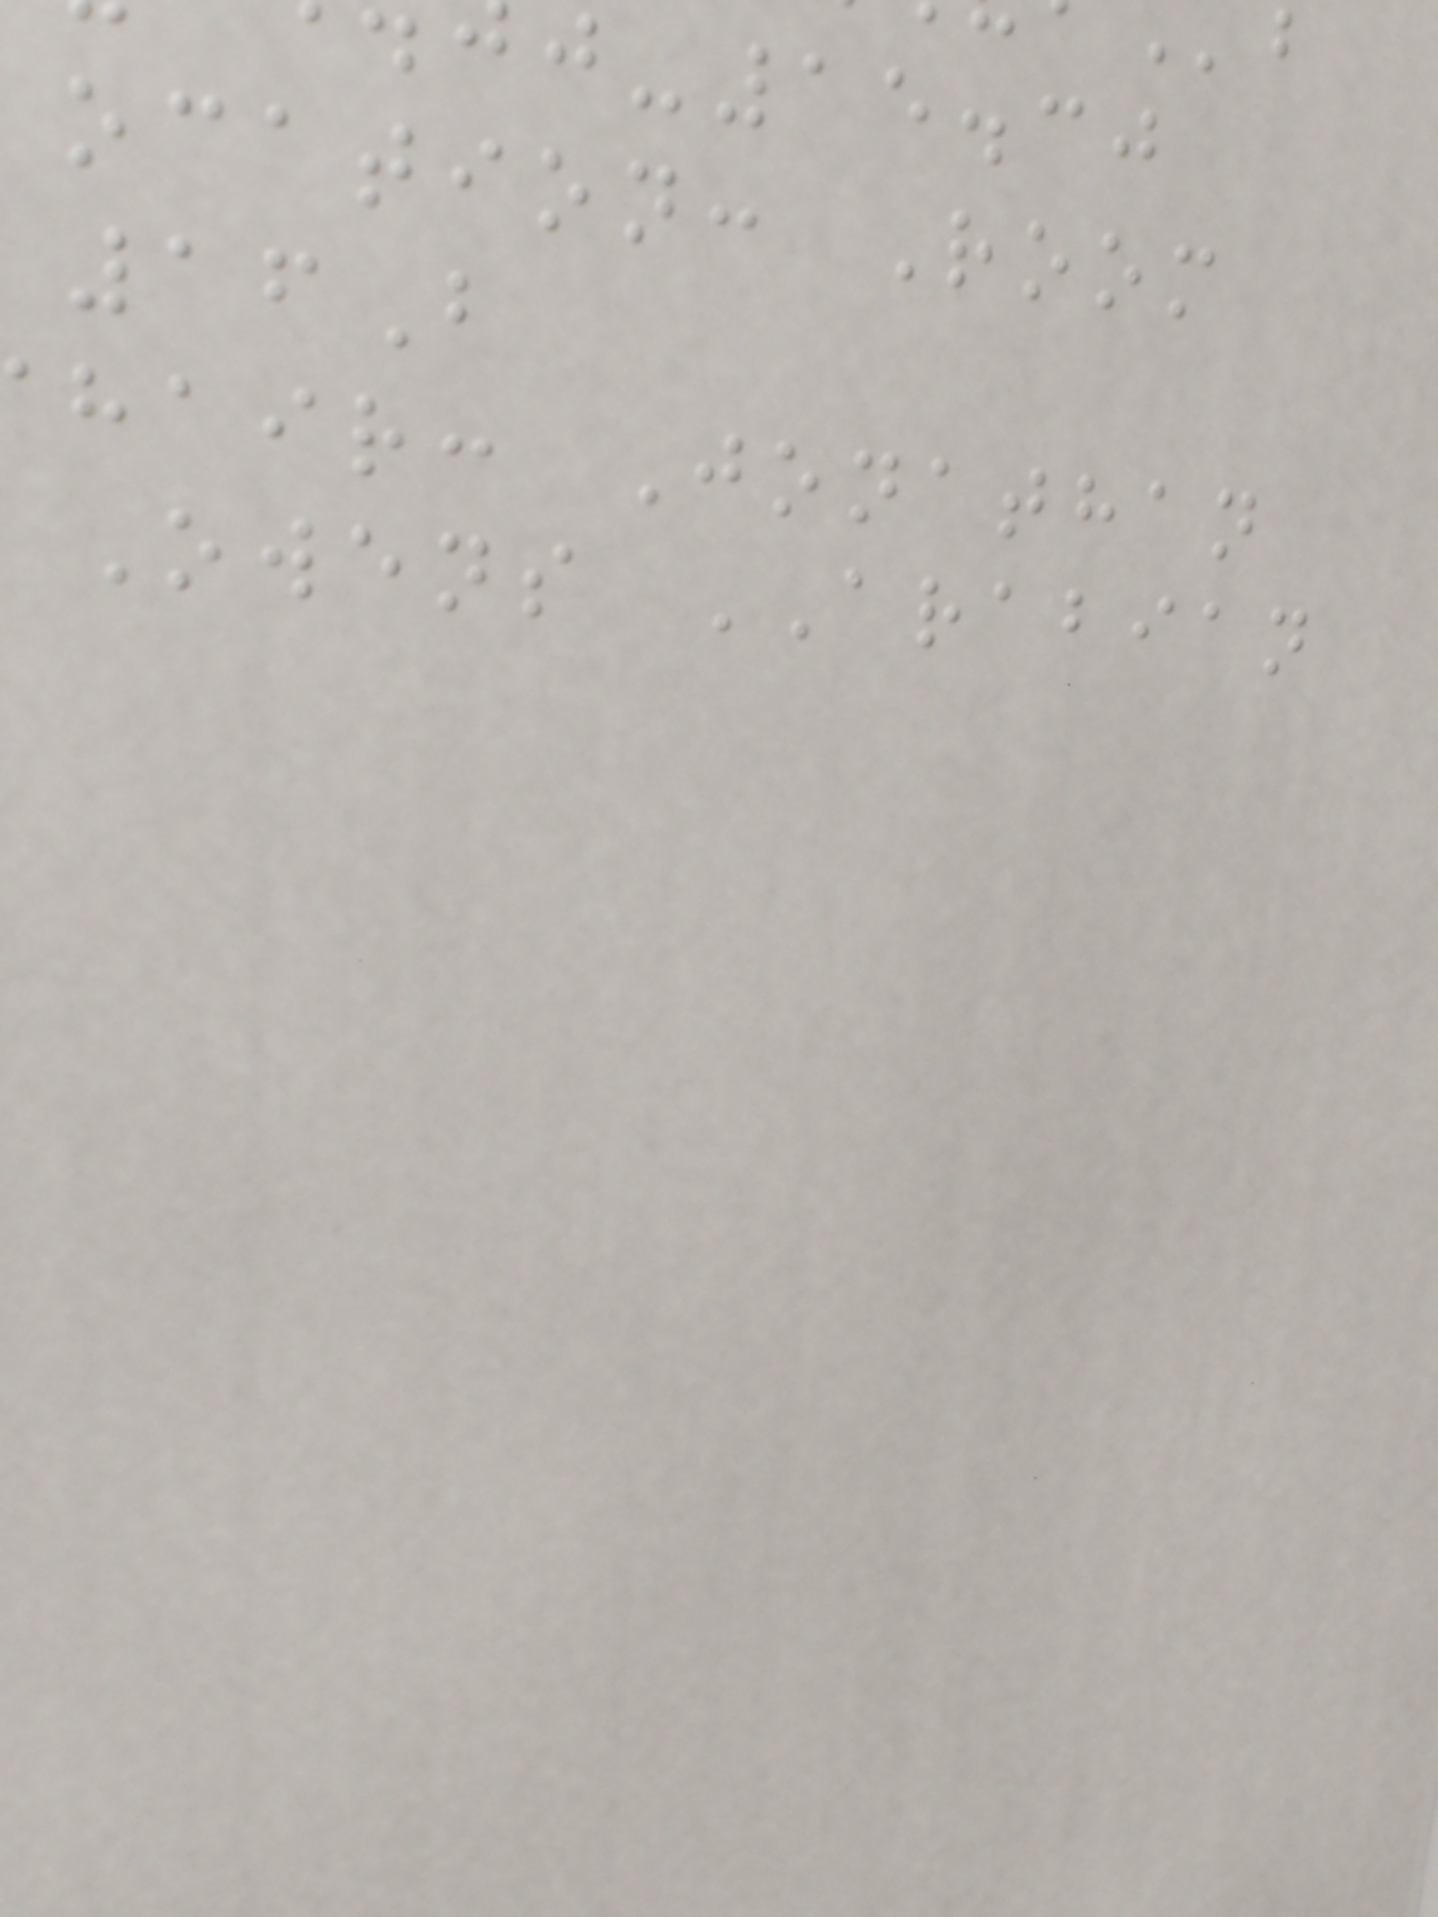-15.30
ocation: Room
16B
hair: Jonathan
Owens ARABIAN
